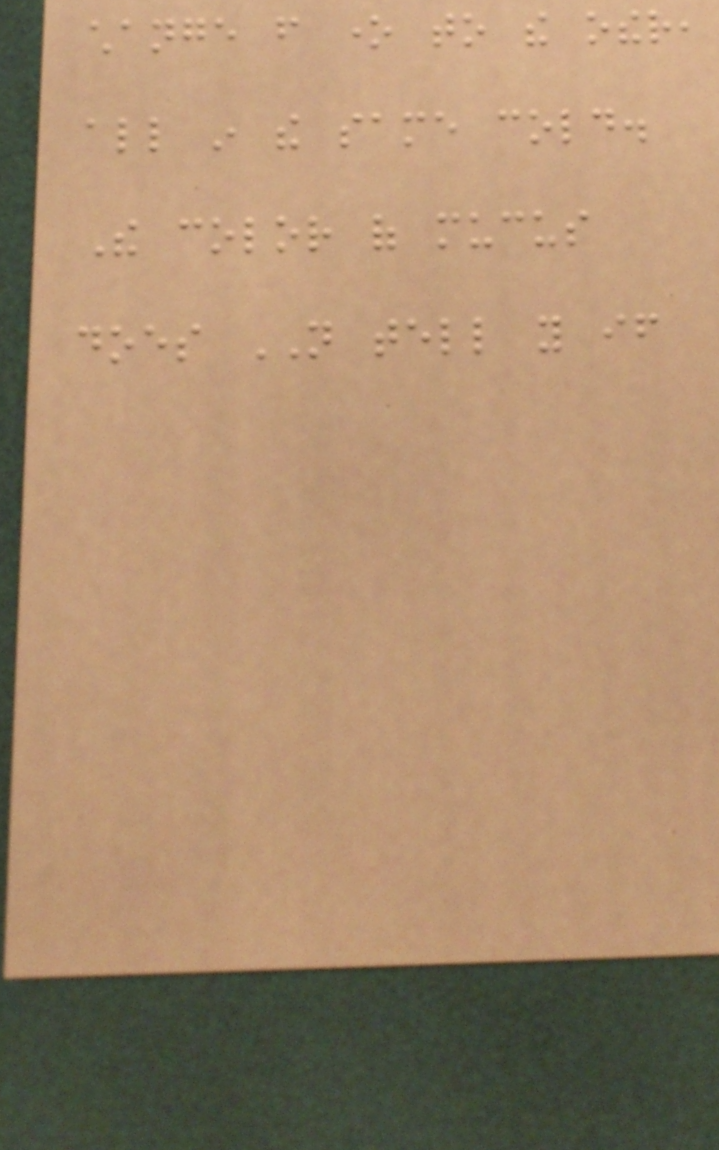change from one to the other,
all in the same cold.
The color of mucus
does NOT tell you if
